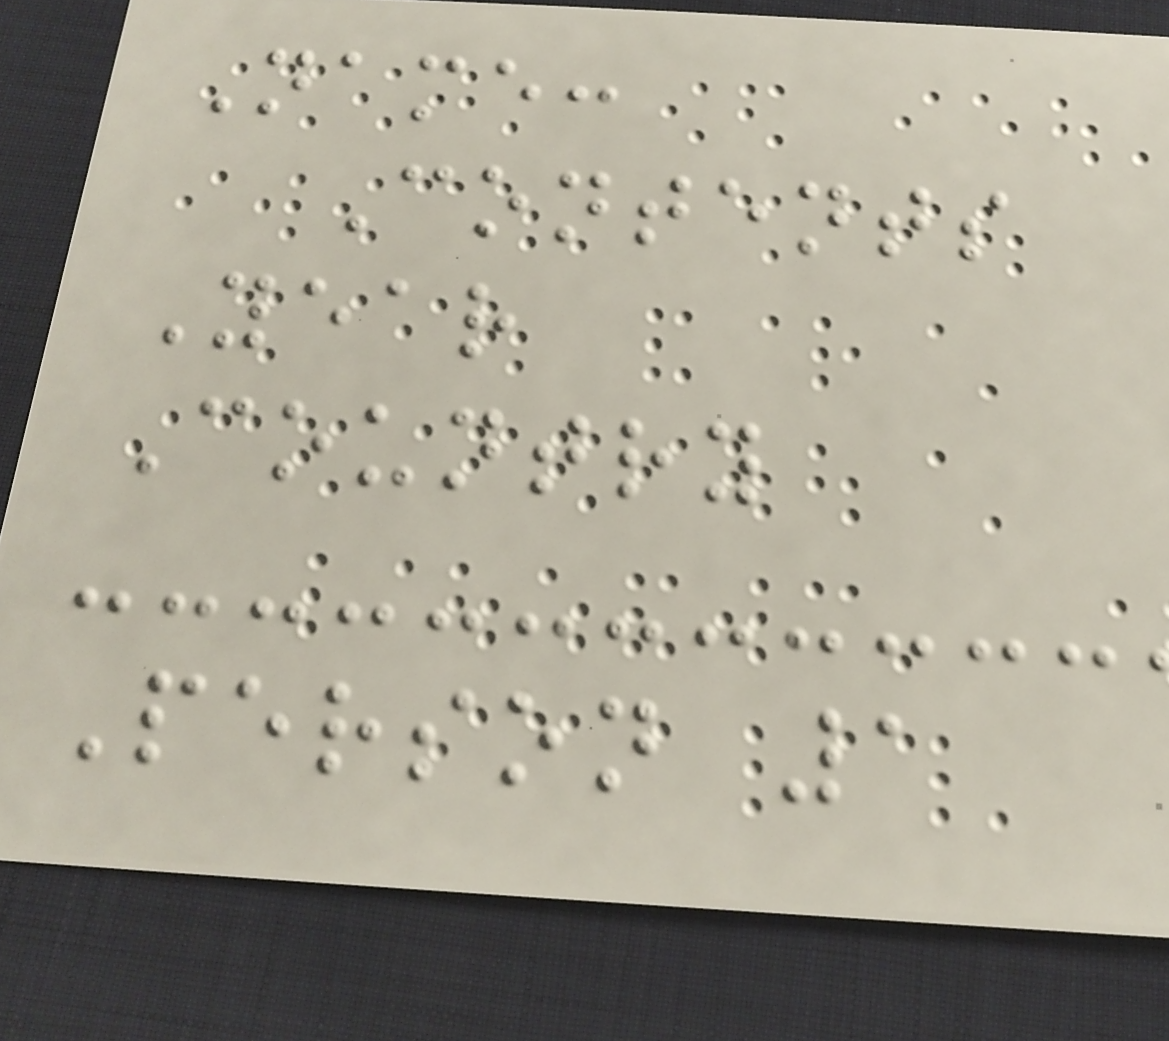Name:
Contents
Year
Country
Person 1
